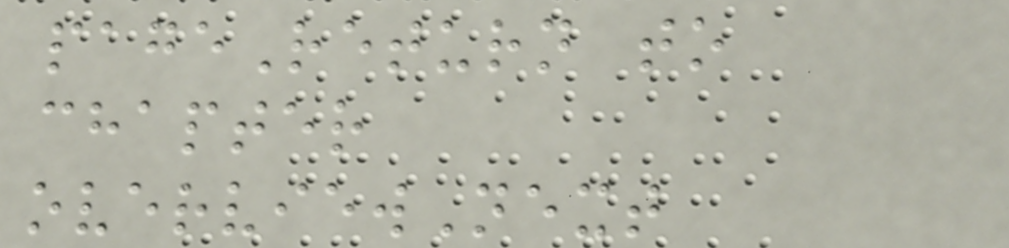pageReturn to
chapter
overviewNext
